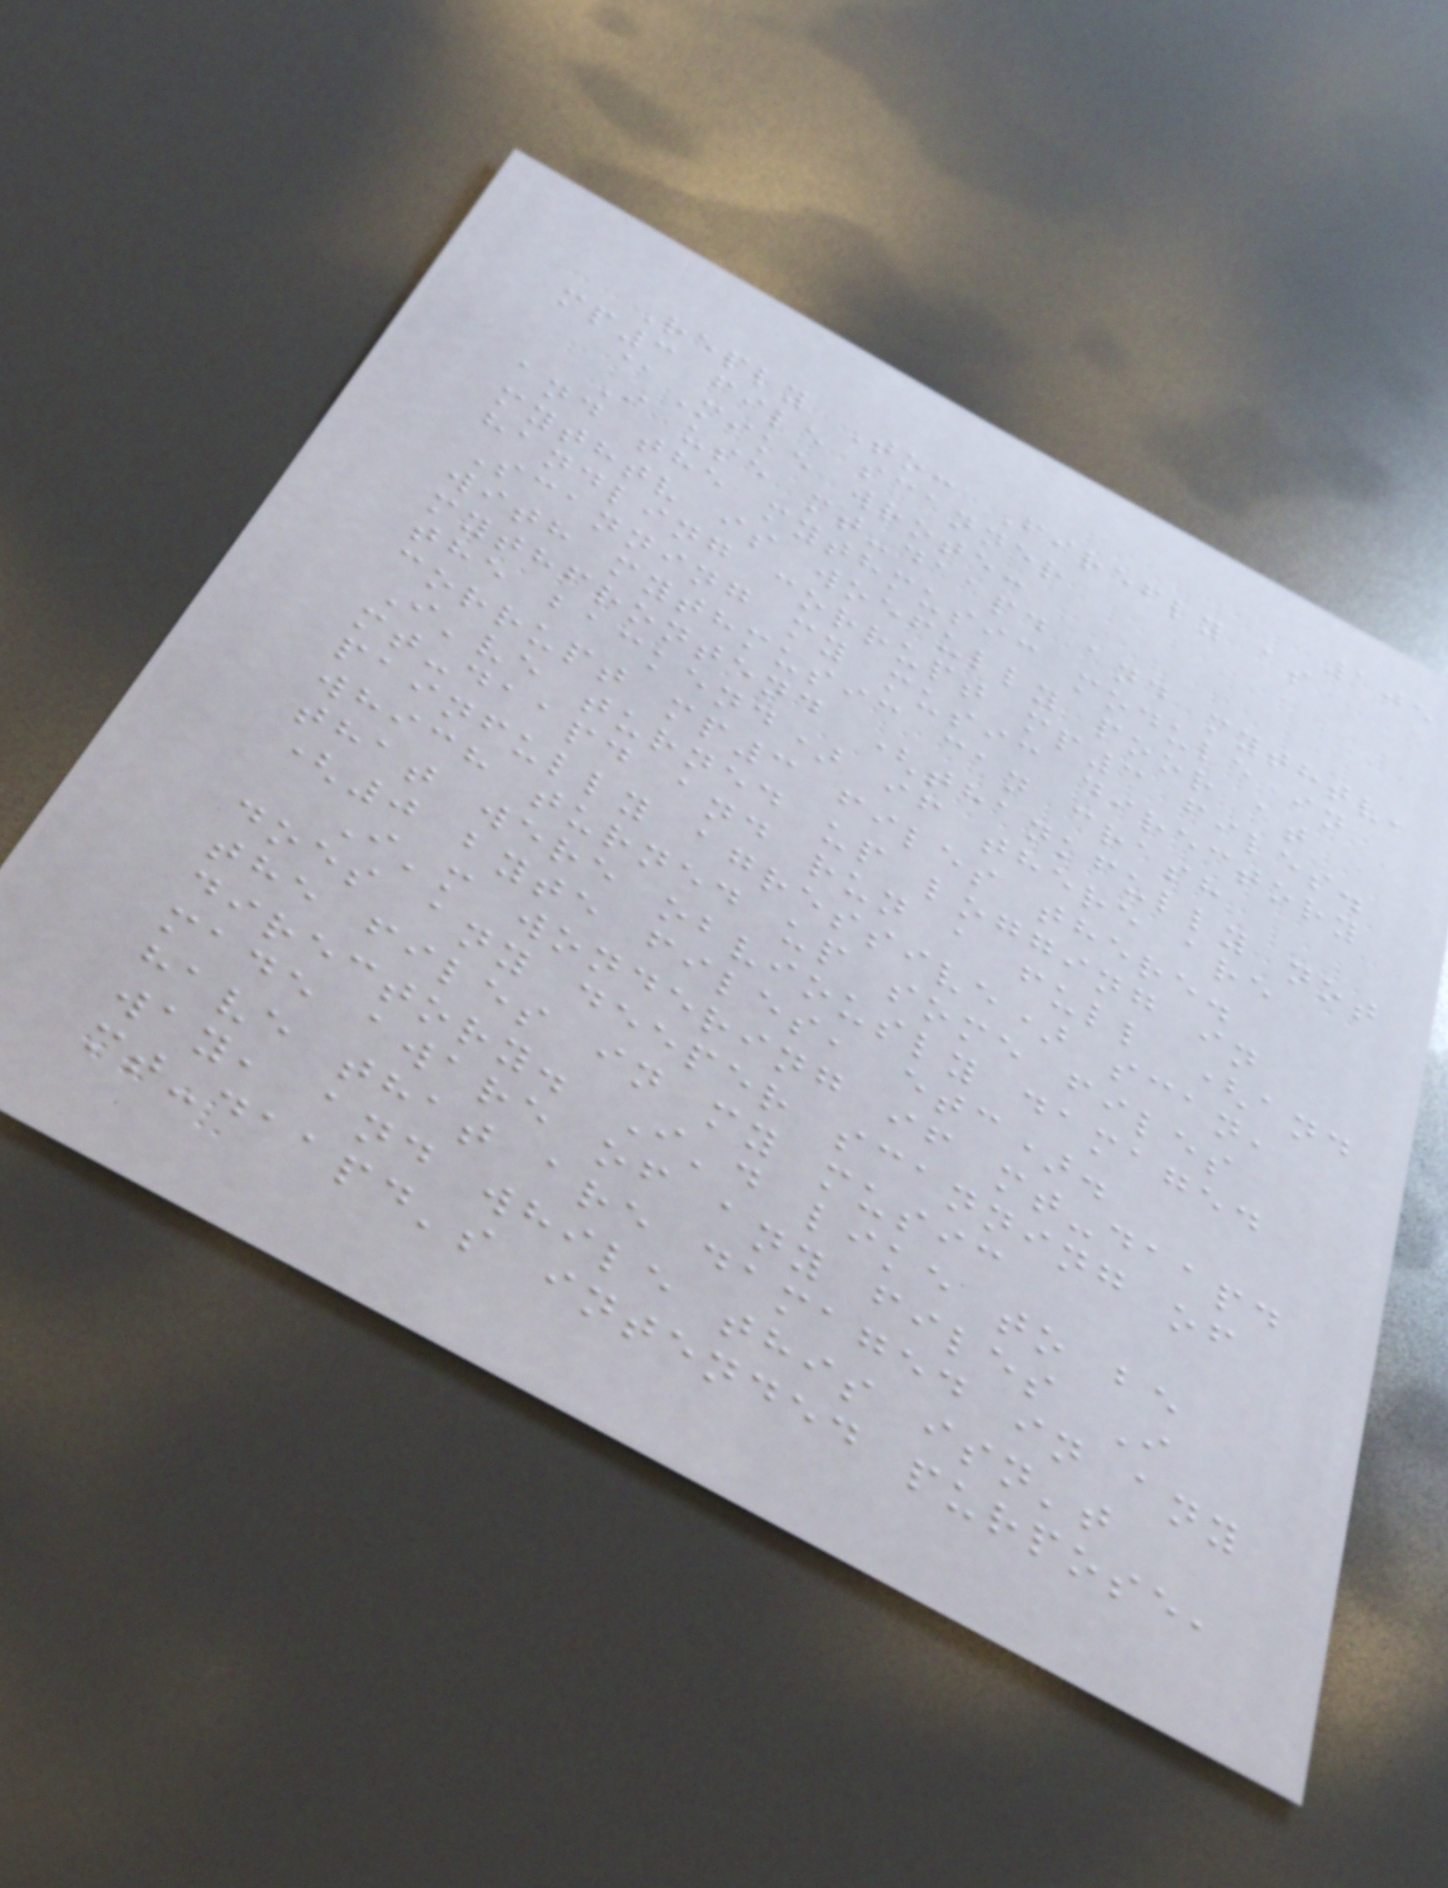105
Reply To: Firefly as
mp3 file scanner
@Mike wrote:
I use mt-daapd and mythtv,
and the mythmusic module in
mythtv is woefully poor at
handling corrupt mp3 files.
Scanning my music directory
with mythmusic can crash
mythfrontend (thankfully not
the backend) if there are
corrupt mp3 files there.
I've turned up logging in
mt-daapd and run a full (and
painfully agressive) scan,
which turned up some files
that were obviously damaged
(0 byte files, etc).
I'm wondering if mt-daapd
does any deeper scanning of
the files in my music
directory. I'd like to be
made aware of any files I
have that are damaged in any
way, and while this isn't
mt-daapd's intended purpose,
